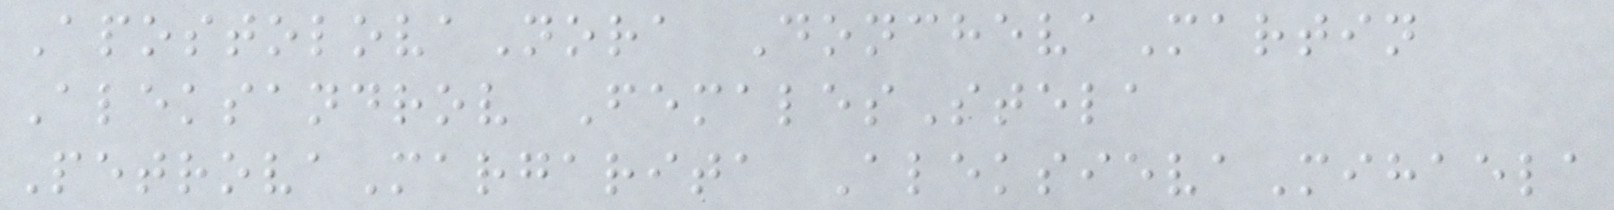ApostolovaNora DonchevaMartin
Aleksandrov FemalesStela
PetrovaMargarita AleksievaMihaela
